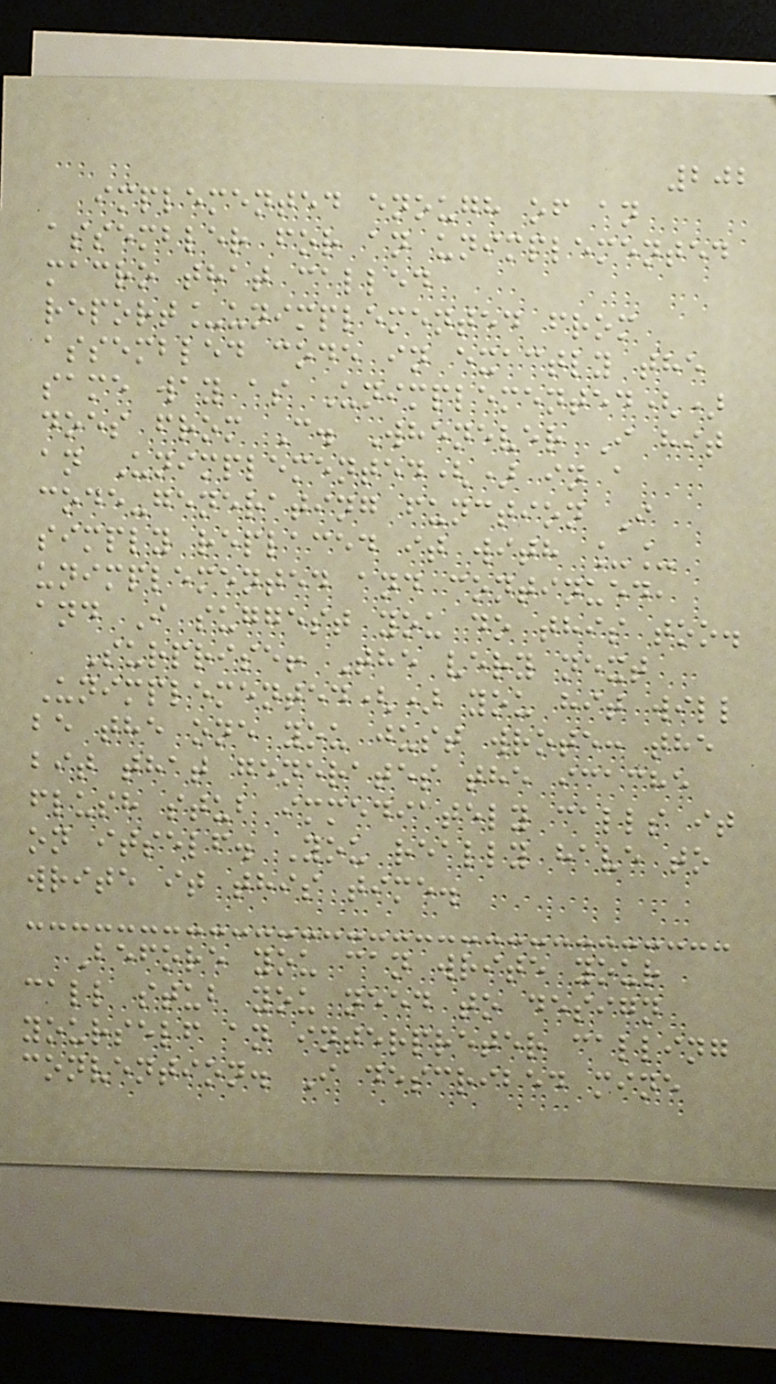202
implemented enough of an
assembler for an unimplemented
macro that called
report_unimplemented from
assembled code in exactly the
same way as Unimplemented()
does from C. Whenever I hit
an Unimplemented() in a
code-generating function I
simply replaced it with __
unimplemented and continued,
and I suggest you do this too.
Surprise! The very next
Unimplemented() you hit will
be the one you just wrote: the
bit that generates the icache
flush stub immediately calls it
on itself. You really have to
write it this time.
Before you can write your
call stub you need to design
yourself an interpreter calling
convention. I described mine
